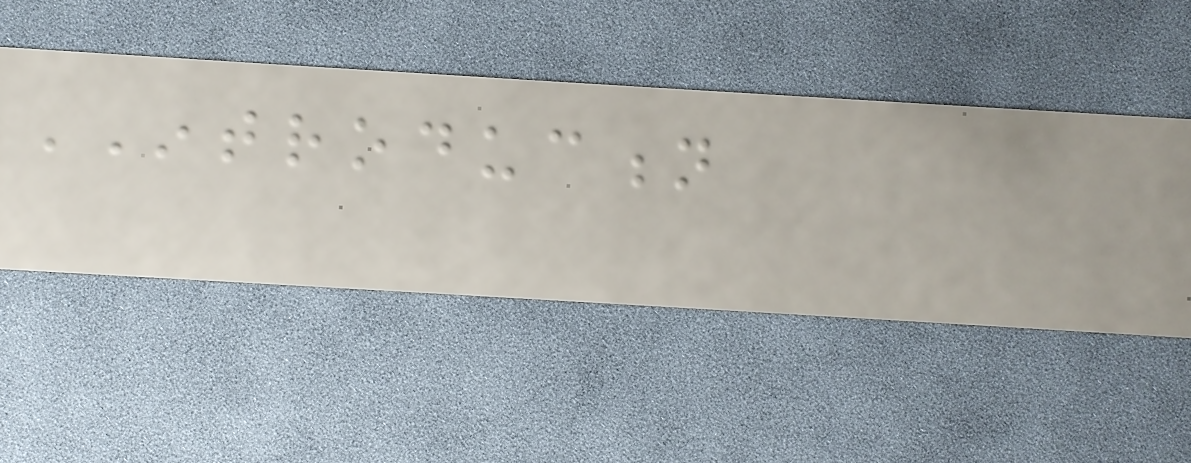INTRODUCTION
